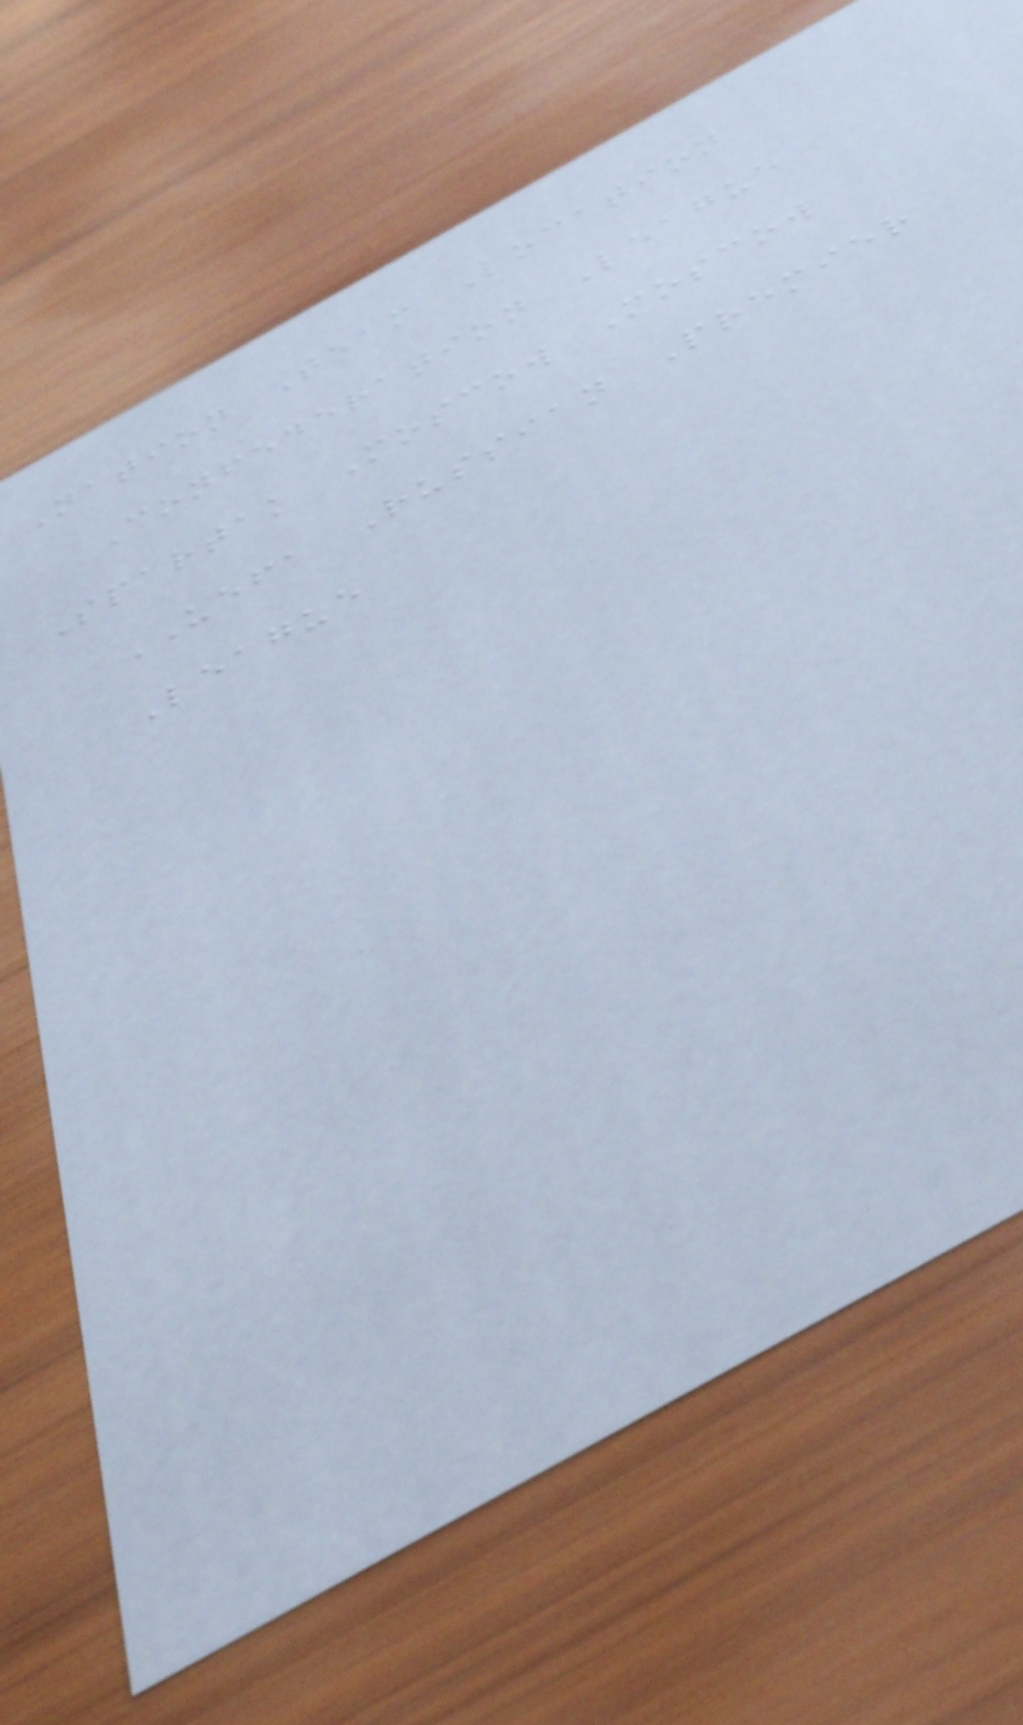Nation Team Location
Confederation League
Spartak Moscow Moscow
UEFA Russian Premier
League
